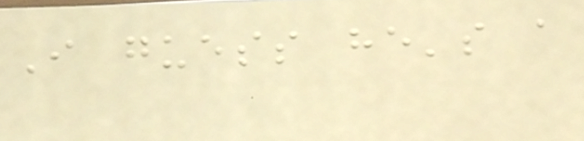I guess he's a
